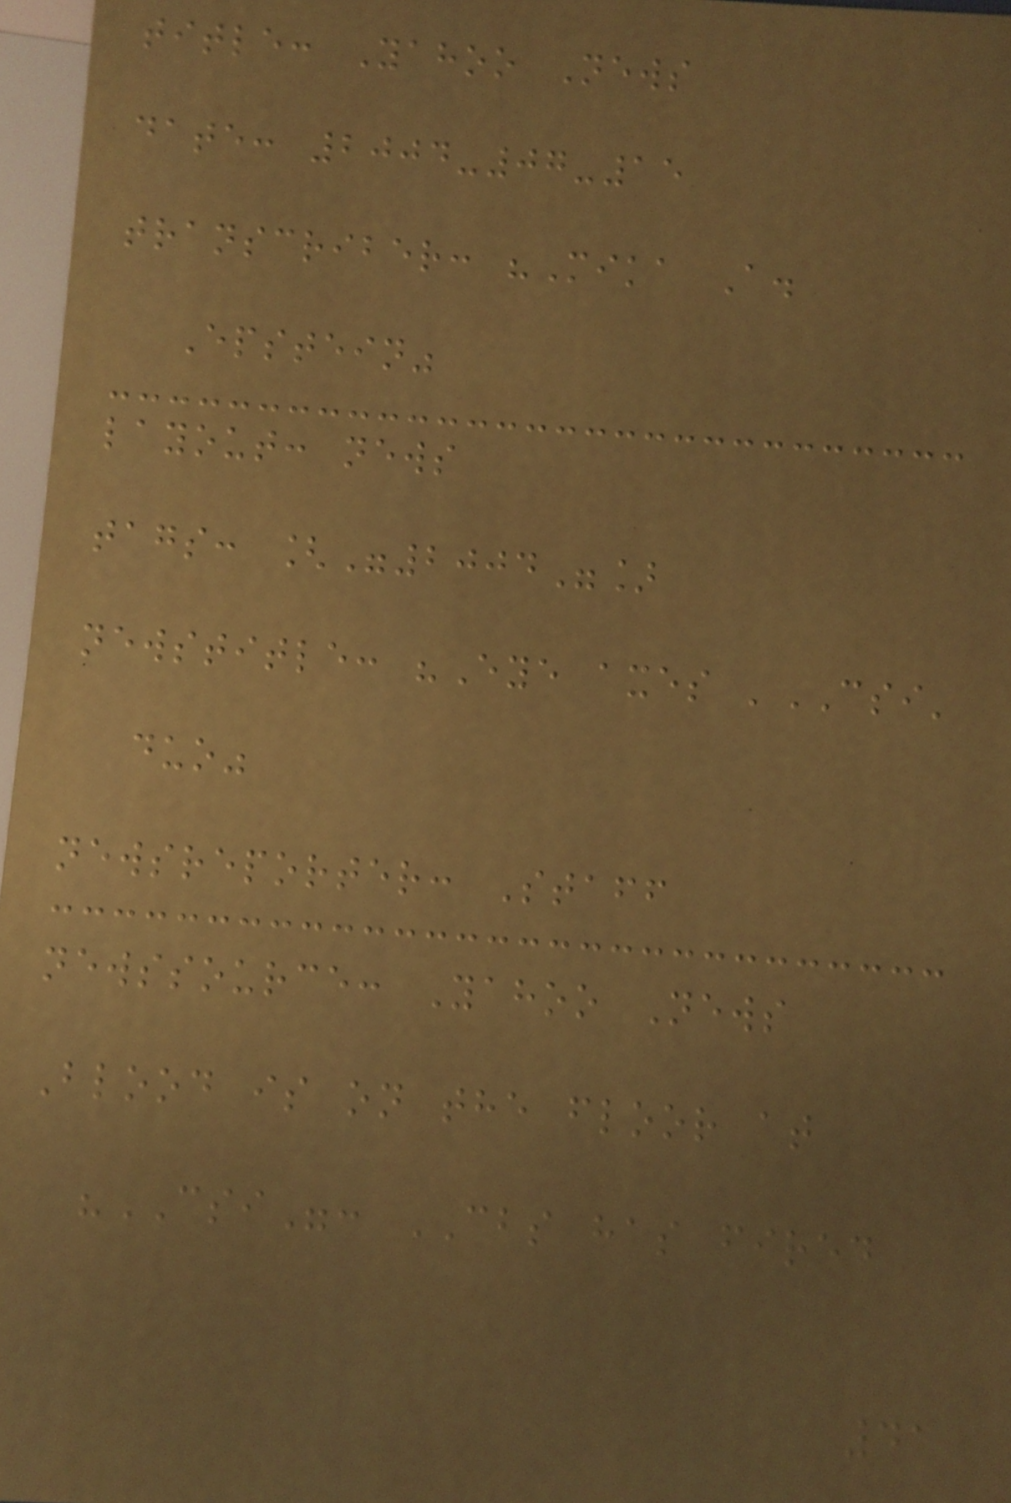title: Yahoo News
date: 2004-07-15
transcriber: "Mika A.
Epstein"
layout: news
tags: ["2004"]
newstitle: "Eye axes 'CSI'
duo"
newsreporter: Staff
newssource: Yahoo News
Blood is on the floor at
"CSI": CBS has fired
41
